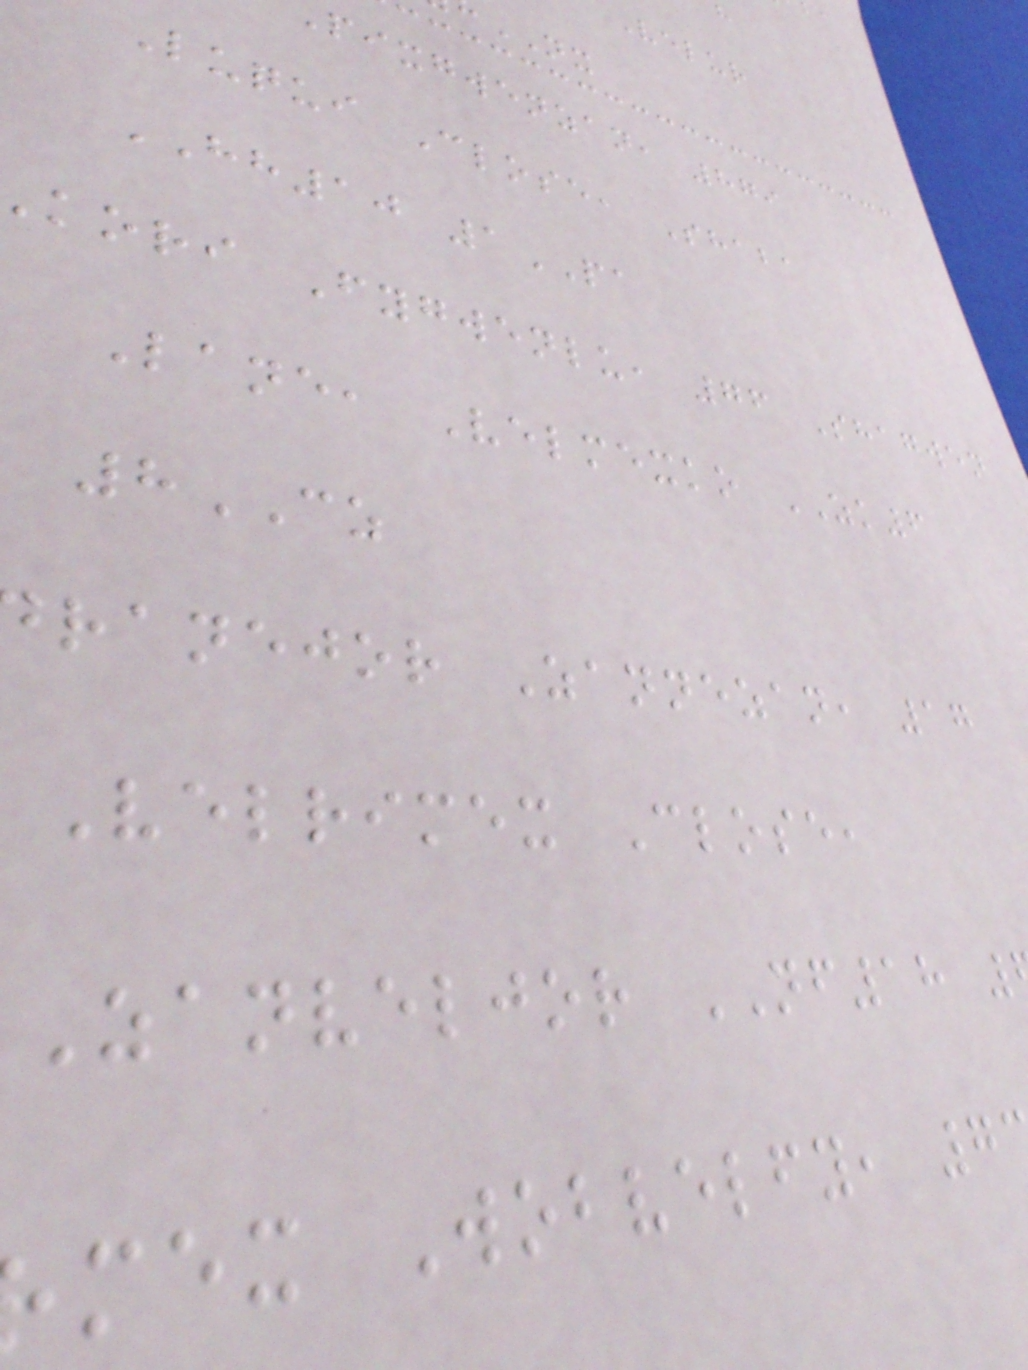Velur
NX
pixgwenzan, 879
Luqui Close, Shaba
HH10 1PA
kori Fygwenlu, 76 Shagwen
Lane, Velmexko ZK6
8CZ
ranejor Zannezan, 17
Velrimex Close,
Zanveljor NF18
mex Wobvelfy, 7
